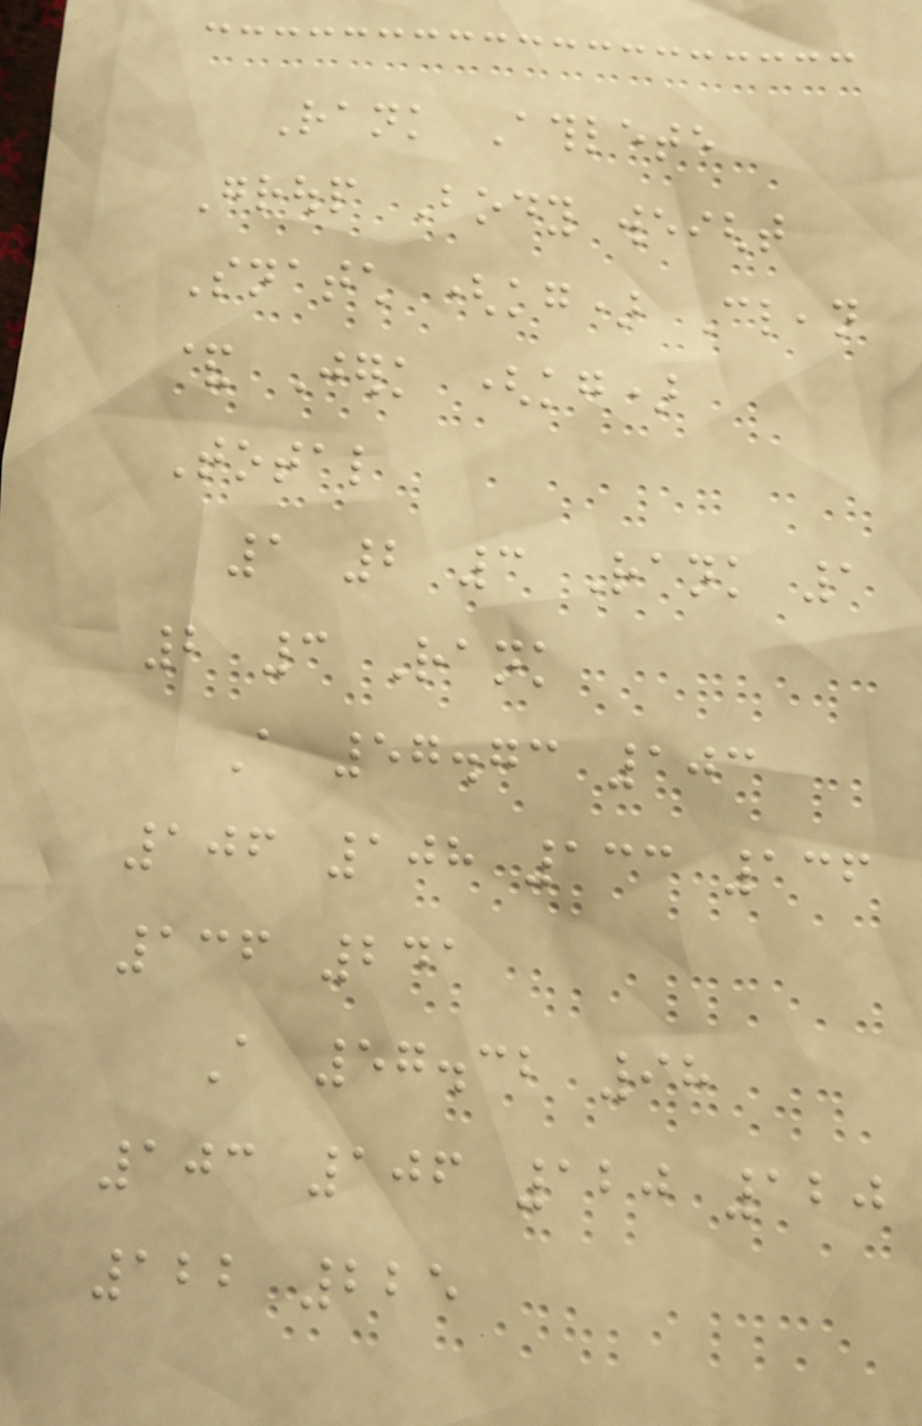Rank Athlete
Group Body weight
Snatch (kg) Clean
& Jerk (kg)
Total
1 2 3 Rank 1
2 3 Rank
A 57.73 103
106 108 133 136
136 241
A 57.32 98
103 106 120 120
122 225
